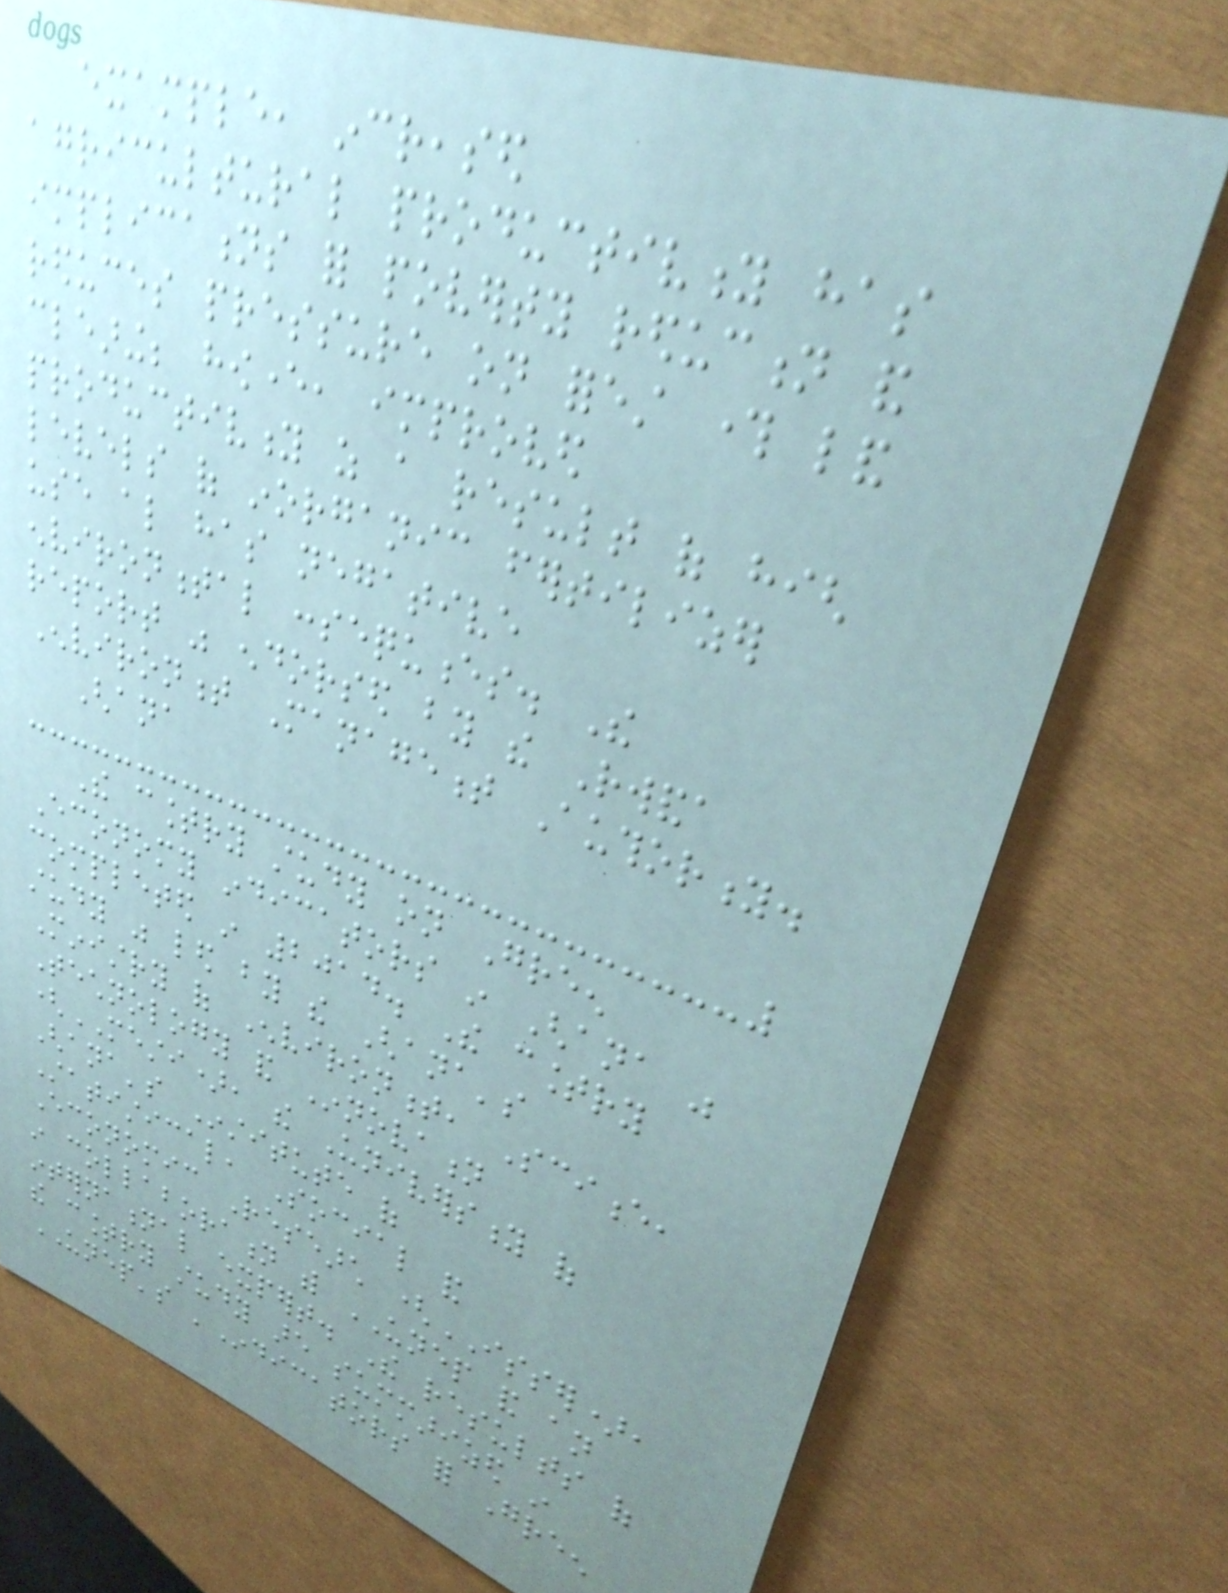example, increased
agricultural productivity has
implications for poverty reduction and
reduces pressure on forest through land
clearing; however, improved
productivity as a result of high
levels of inorganic fertilizer
use also has negative
environmental consequences. The
report was endorsed by the Rwanda
Environment Management Authority.
Ghana
The country study on Green
Economy indicators in Ghana was
completed in 2014. The country
study was led by the Ghana's
Ministry of Environment, Science,
Technology and Innovation
(MESTI), the University of
Ghana's Institute of
Statistical, Social and
Economic Research (ISSER),
in collaboration with UNEP and an
international expert. The results of
the country study are summarized in
UNEP's 'Indicators for Green
